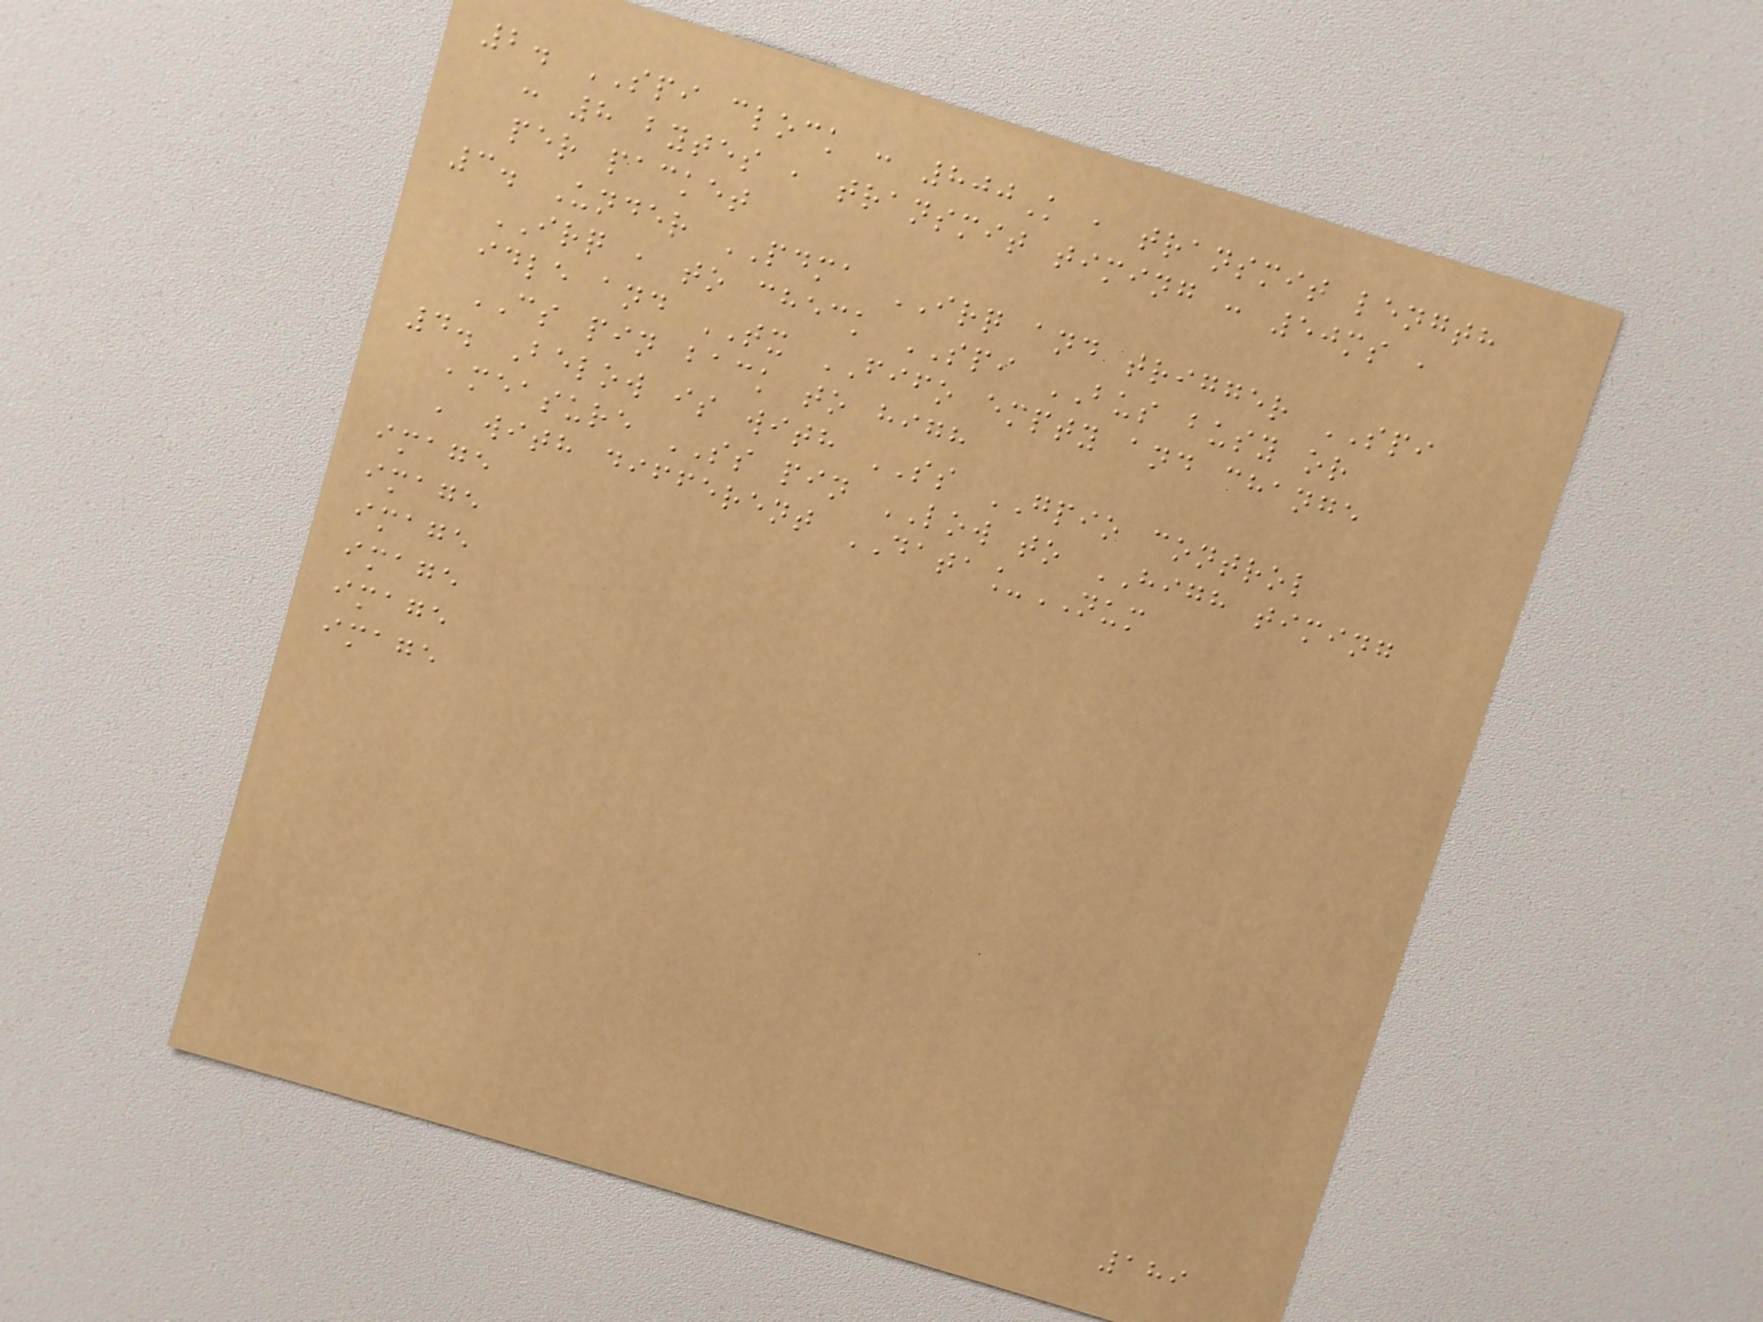2. SPI clock : 800K , transmit length
: 8 bytes , transmit timing : 50ms ,
per packet
3. Under PDMA IRQ and trigger SPI
IRQ , to check SPI BUS busy or
idle and TX FIFO empty and change
CS pin back to high
4. Below is with SS GPIO control
,measure SS pin LOW to HIGH timing
, with different DATA_NUM
image
image
image
image
image
image
189
